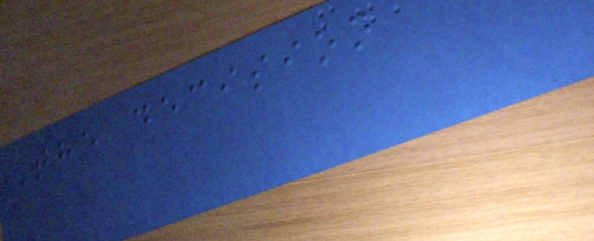The decision
